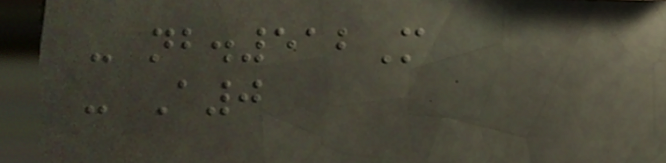- nb.512M
- A0
